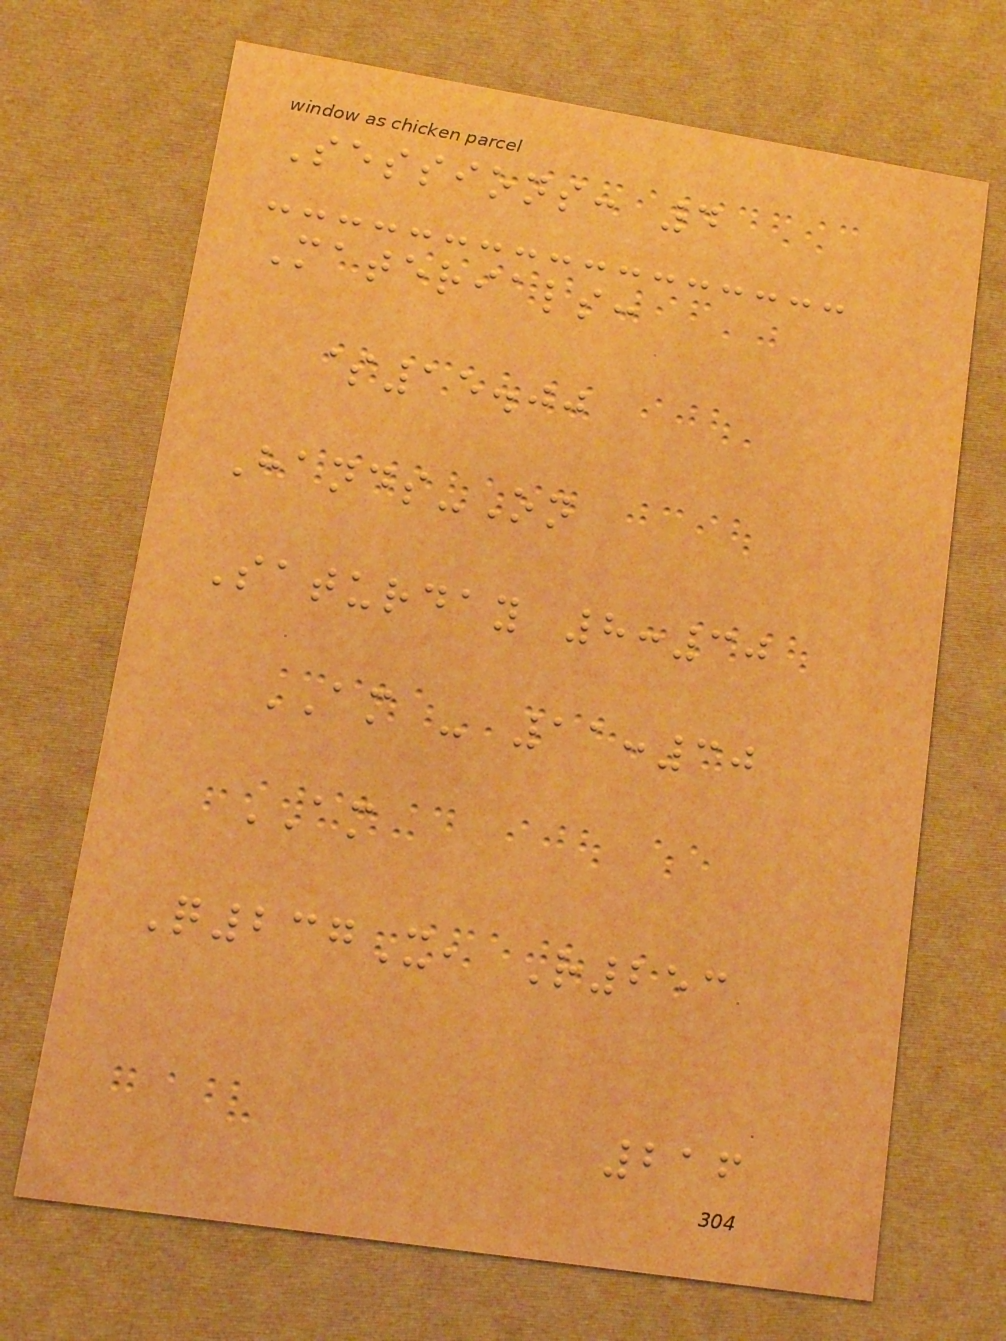Sessions: 4
Materials:
$15.00
Hands-On
Saturday 8:30
AM - 11:30
AM
Q237X, R253
216
